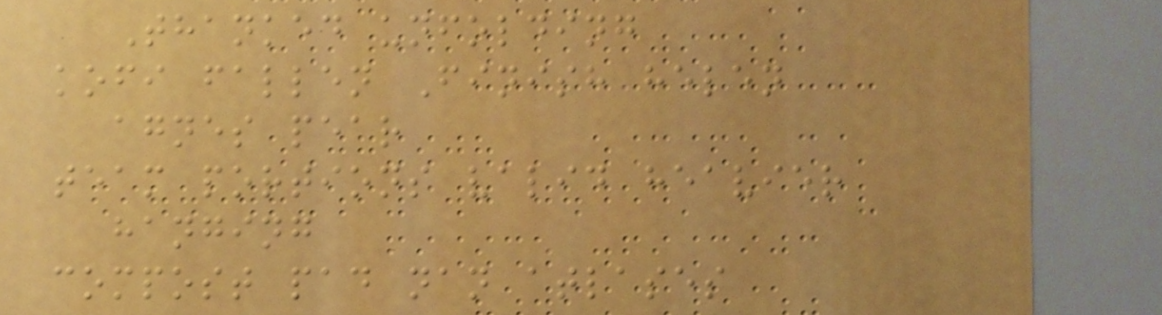Thanked unfolding
kofi fallen Finish helen
agnes pear
team portions valid heavier
hanging
compost pad nan atlases
